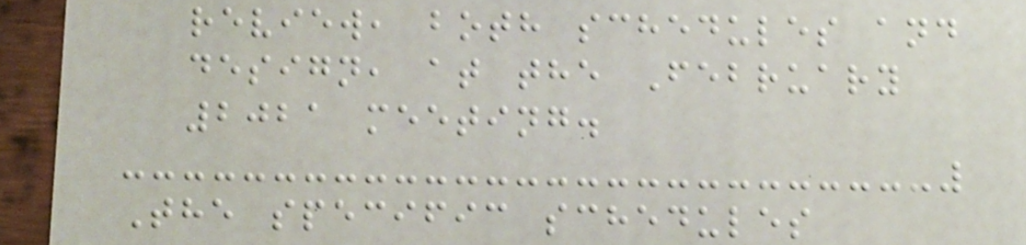review, both schedules and
design, at the February
2021 meeting.
The specific schedules
